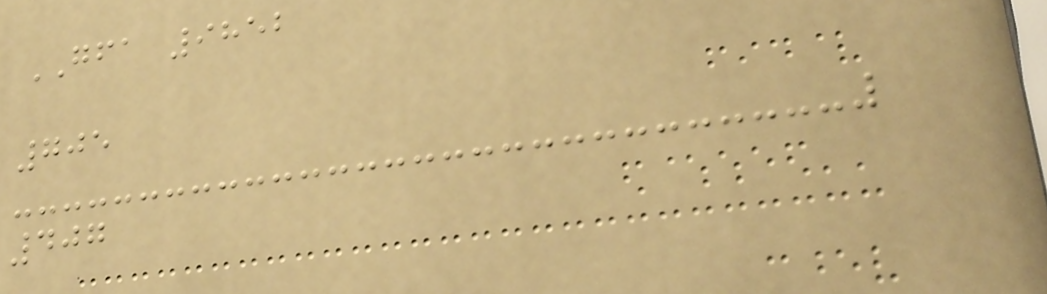GFA 9852
705
407
